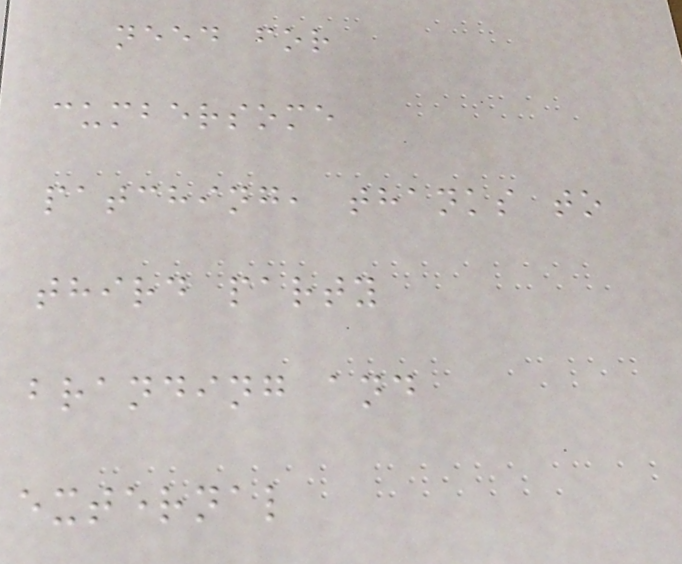need for
cumbersome
patching, thanks to
third party
branding and
external
